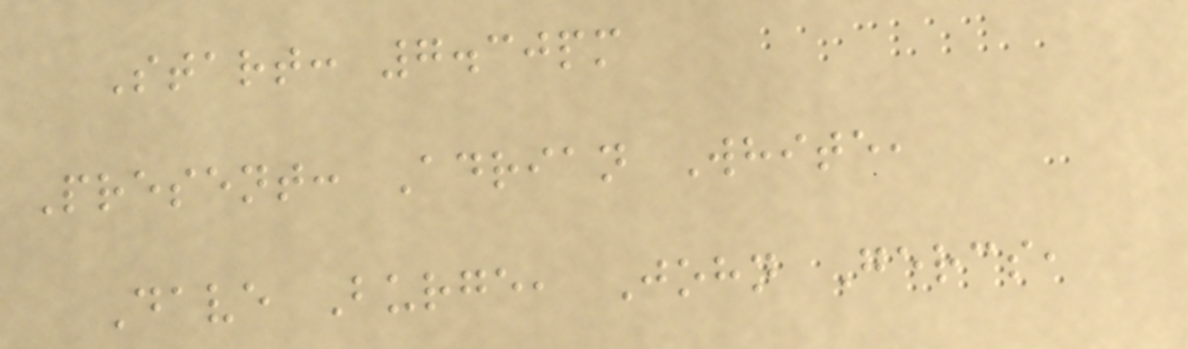Start: 7.30pm
Present: Adrian White,
Dave Burge, John Gercs,
